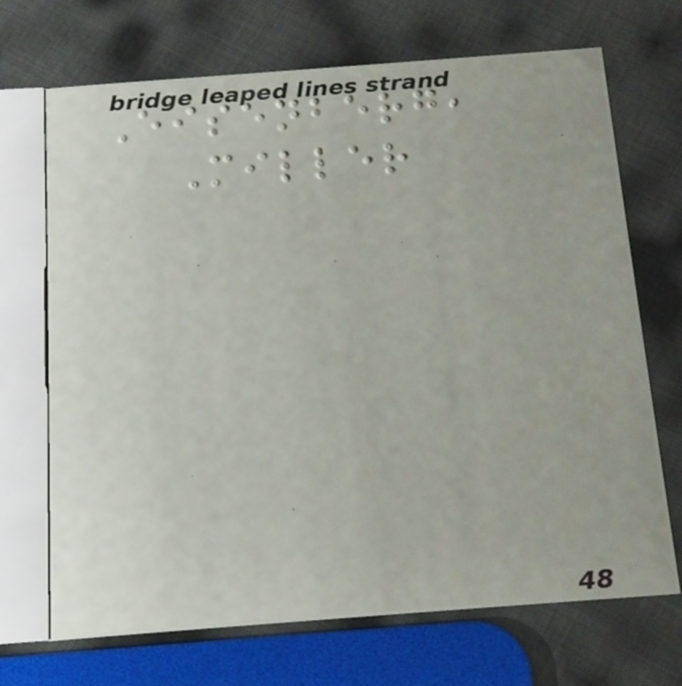Eisenberg,
Miller
